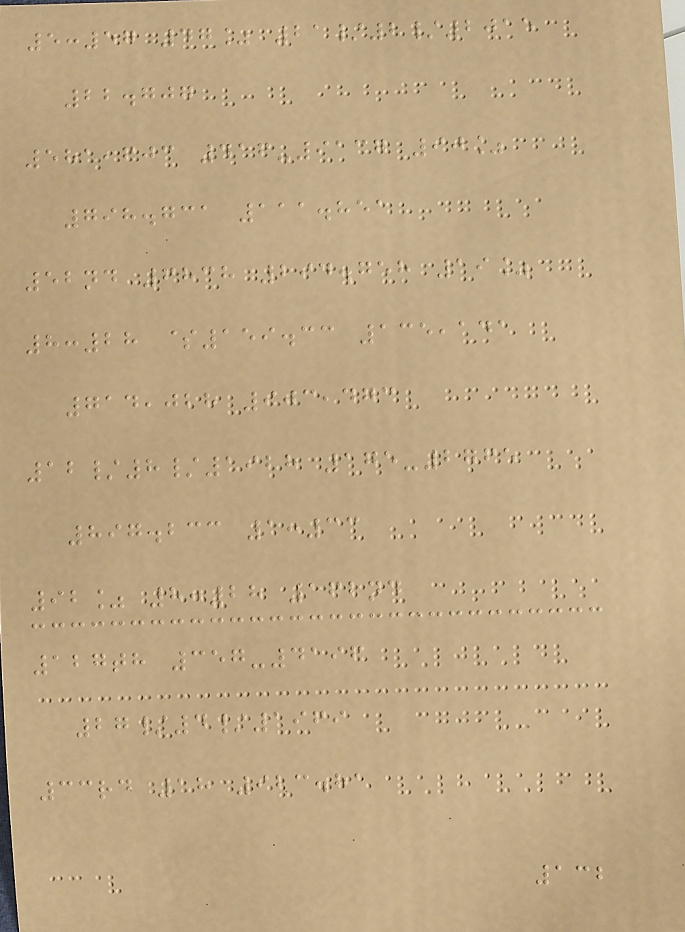5:57 47% 21/2/2015
22.707
581,603 416-9137 90%
798.731 111.851
52nd 6838 294.758 19%
8:28 $159.33 135,141
714,028 903,473
12/8/1928 175-2765
897.233 1:33
92% 8:28 162nd
127th 357-4196
27/4/1969
33rd 18 923.81
132
